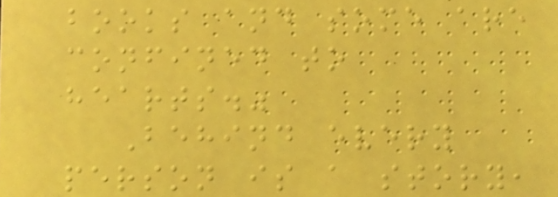books and some are
confined to
hearts."
Behind every
person is a story,
